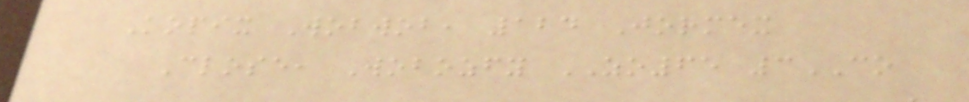Kopix Wobwob, 124 Jormex
Close, Wobozfy ZO65 3CO
